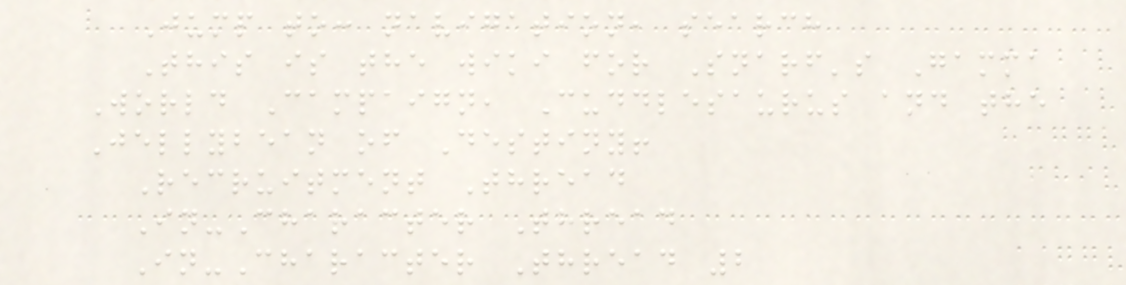Jump to: navigation, search
This is the wiki for Snarf's Gamma
World Campaign, Cuddlesaurus and the
Jellybean of Destiny!
Recruitment Thread
In-Character Thread
In-Character Thread 2
